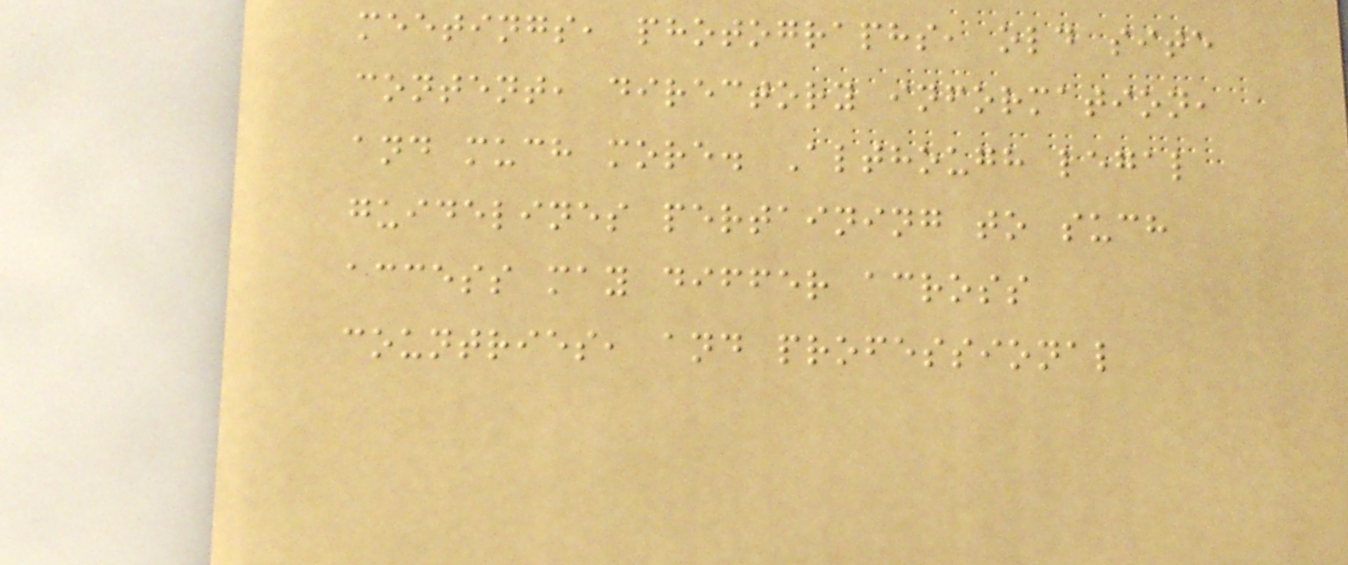meetings, photographs, old site
content, directory information,
and much more. Although legal
guidelines pertaining to such
access may differ across
countries, and professional
